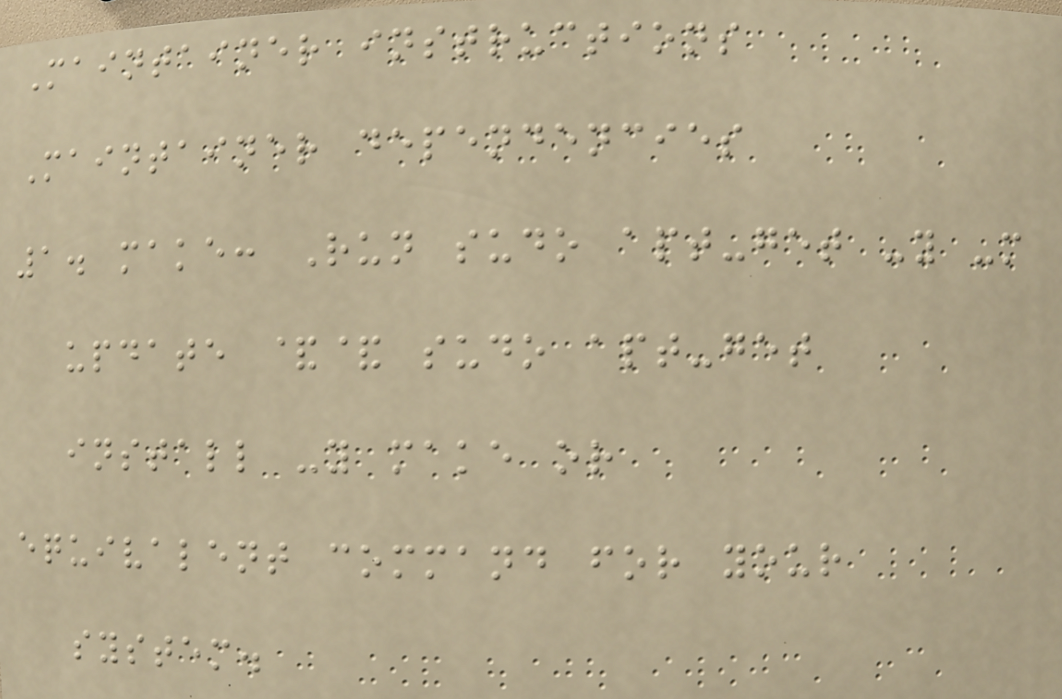Maintainer instructions
Maintainer dependencies
1. make: Run sudo apt-get -y -m
update && sudo apt-get
install -y make or
equivalent command for your
system.
